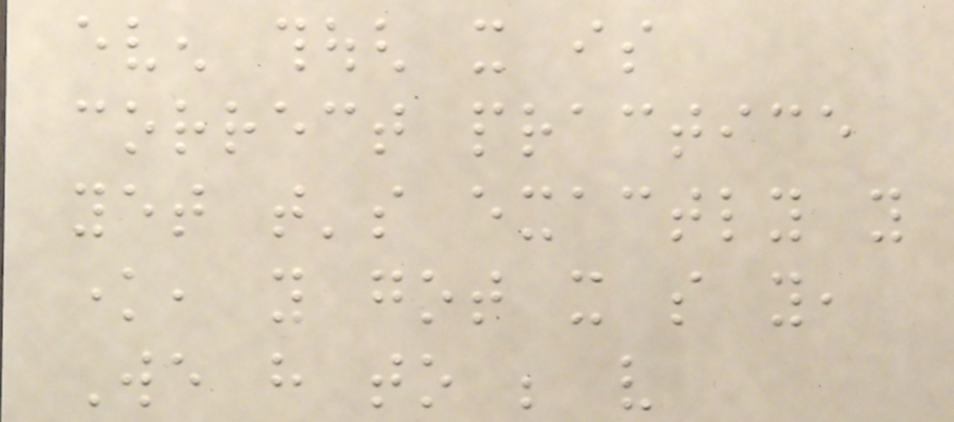even though it is
correct practice
yet that's exactly you
know, you got it so you,
We have to be very
